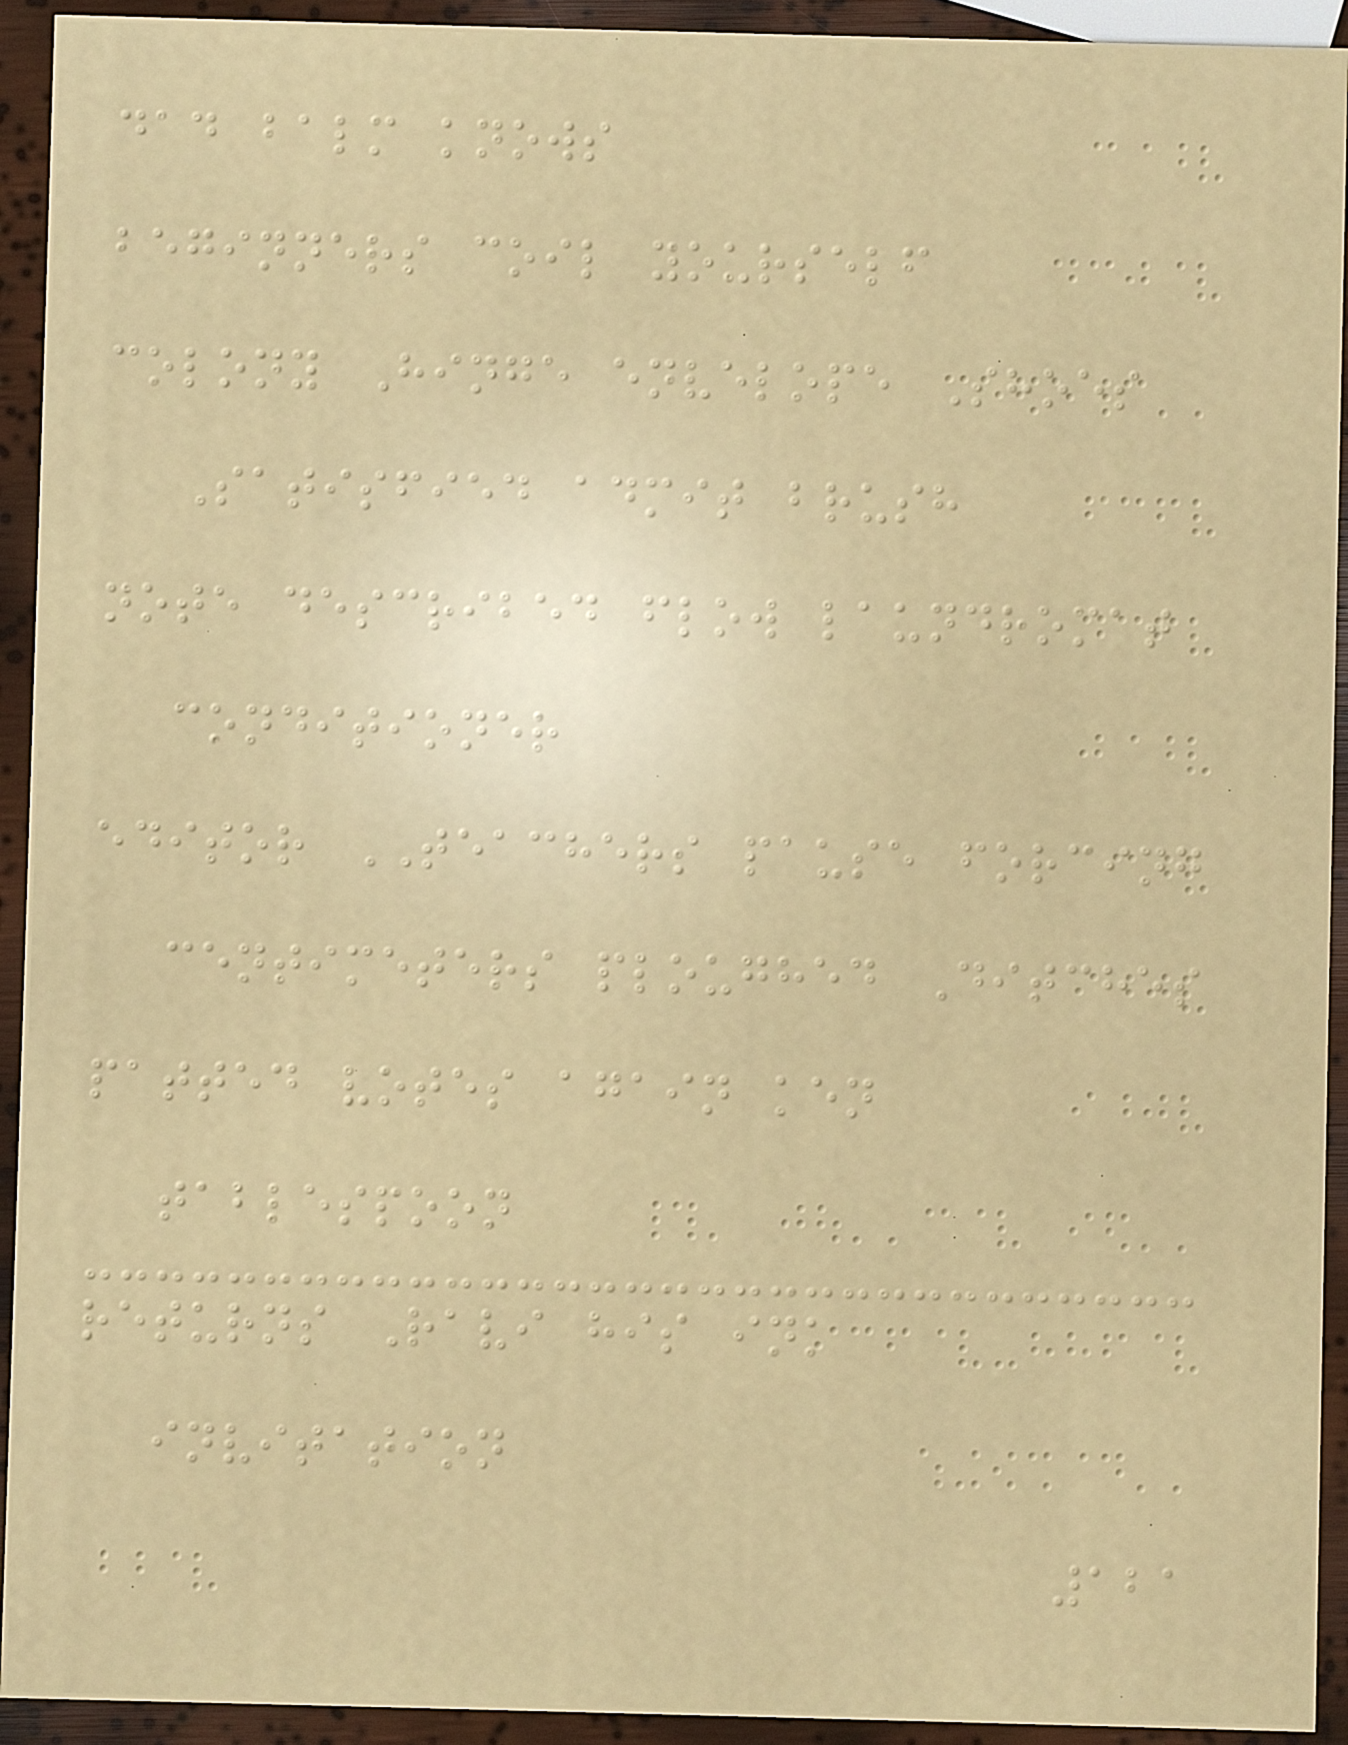dad balm knows
beginners coil yourself
colony Hinge envelope Shoes
Satisfied admit brush
note described flow laundromat
conditioner
editor TEACHERS pause forcing
centimeters ploughed Ditches
patted votes again ken
tablespoon
returns Ravi his ink
invitation
121
